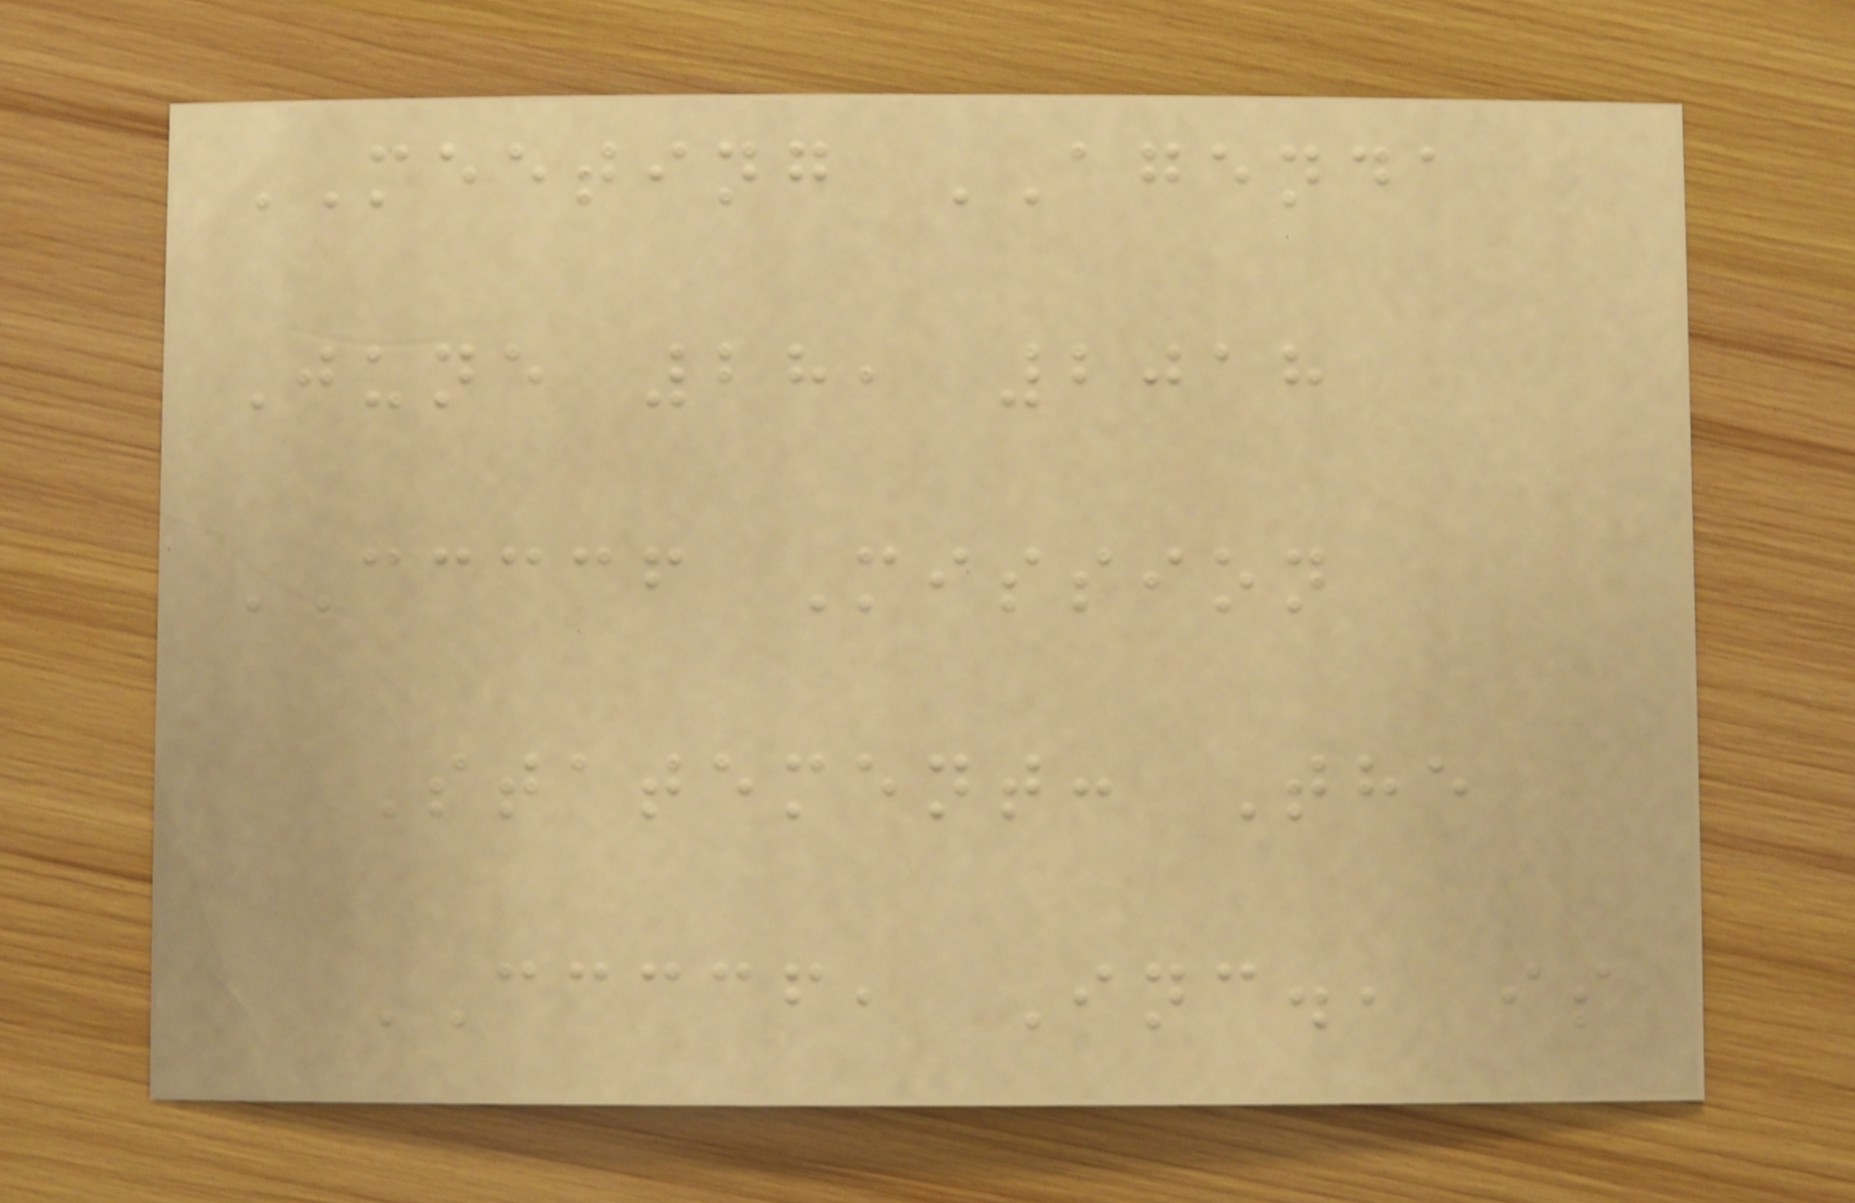MEETING AGENDA
June 28, 2018
CCCCF Mission
Statement: The
CCCCF, Inc., is
